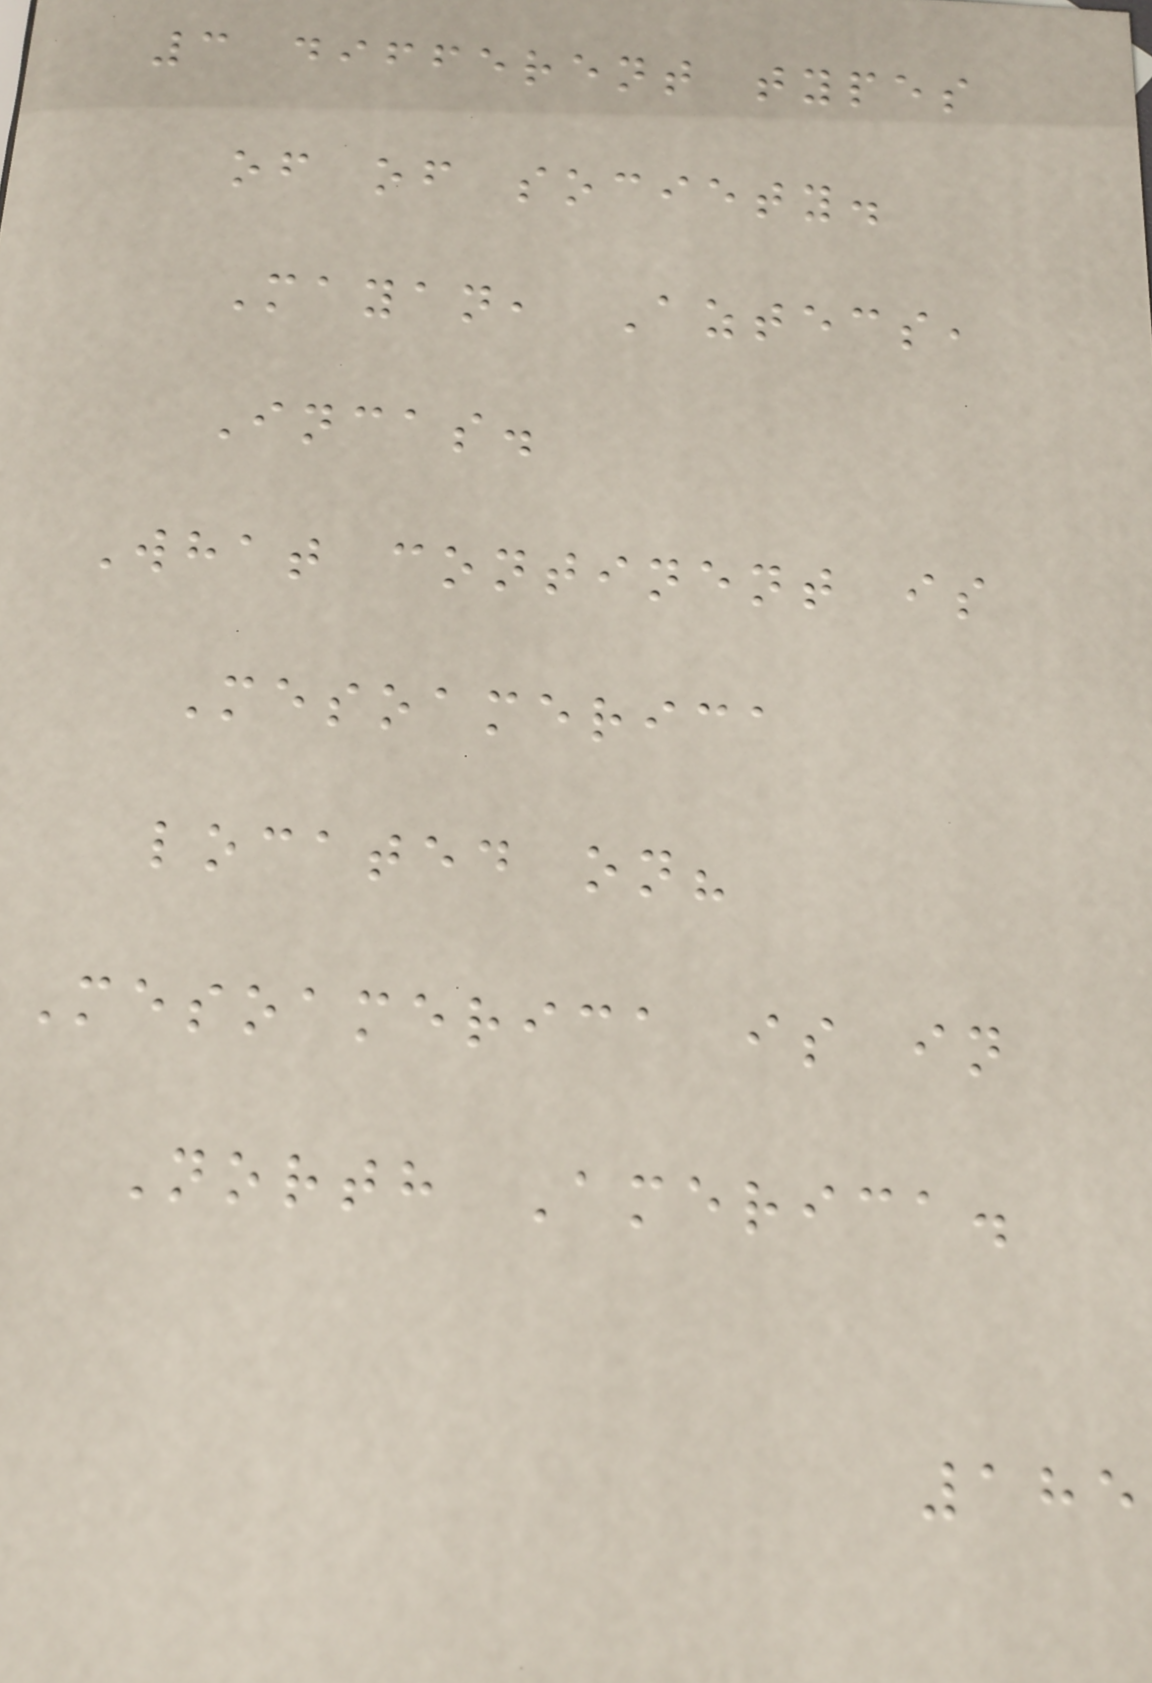3 different types
of of society.
Mayan, Aztecs,
Incas.
What continent is
Mesoamerica
located on?
Mesoamerica is in
North America.
185
